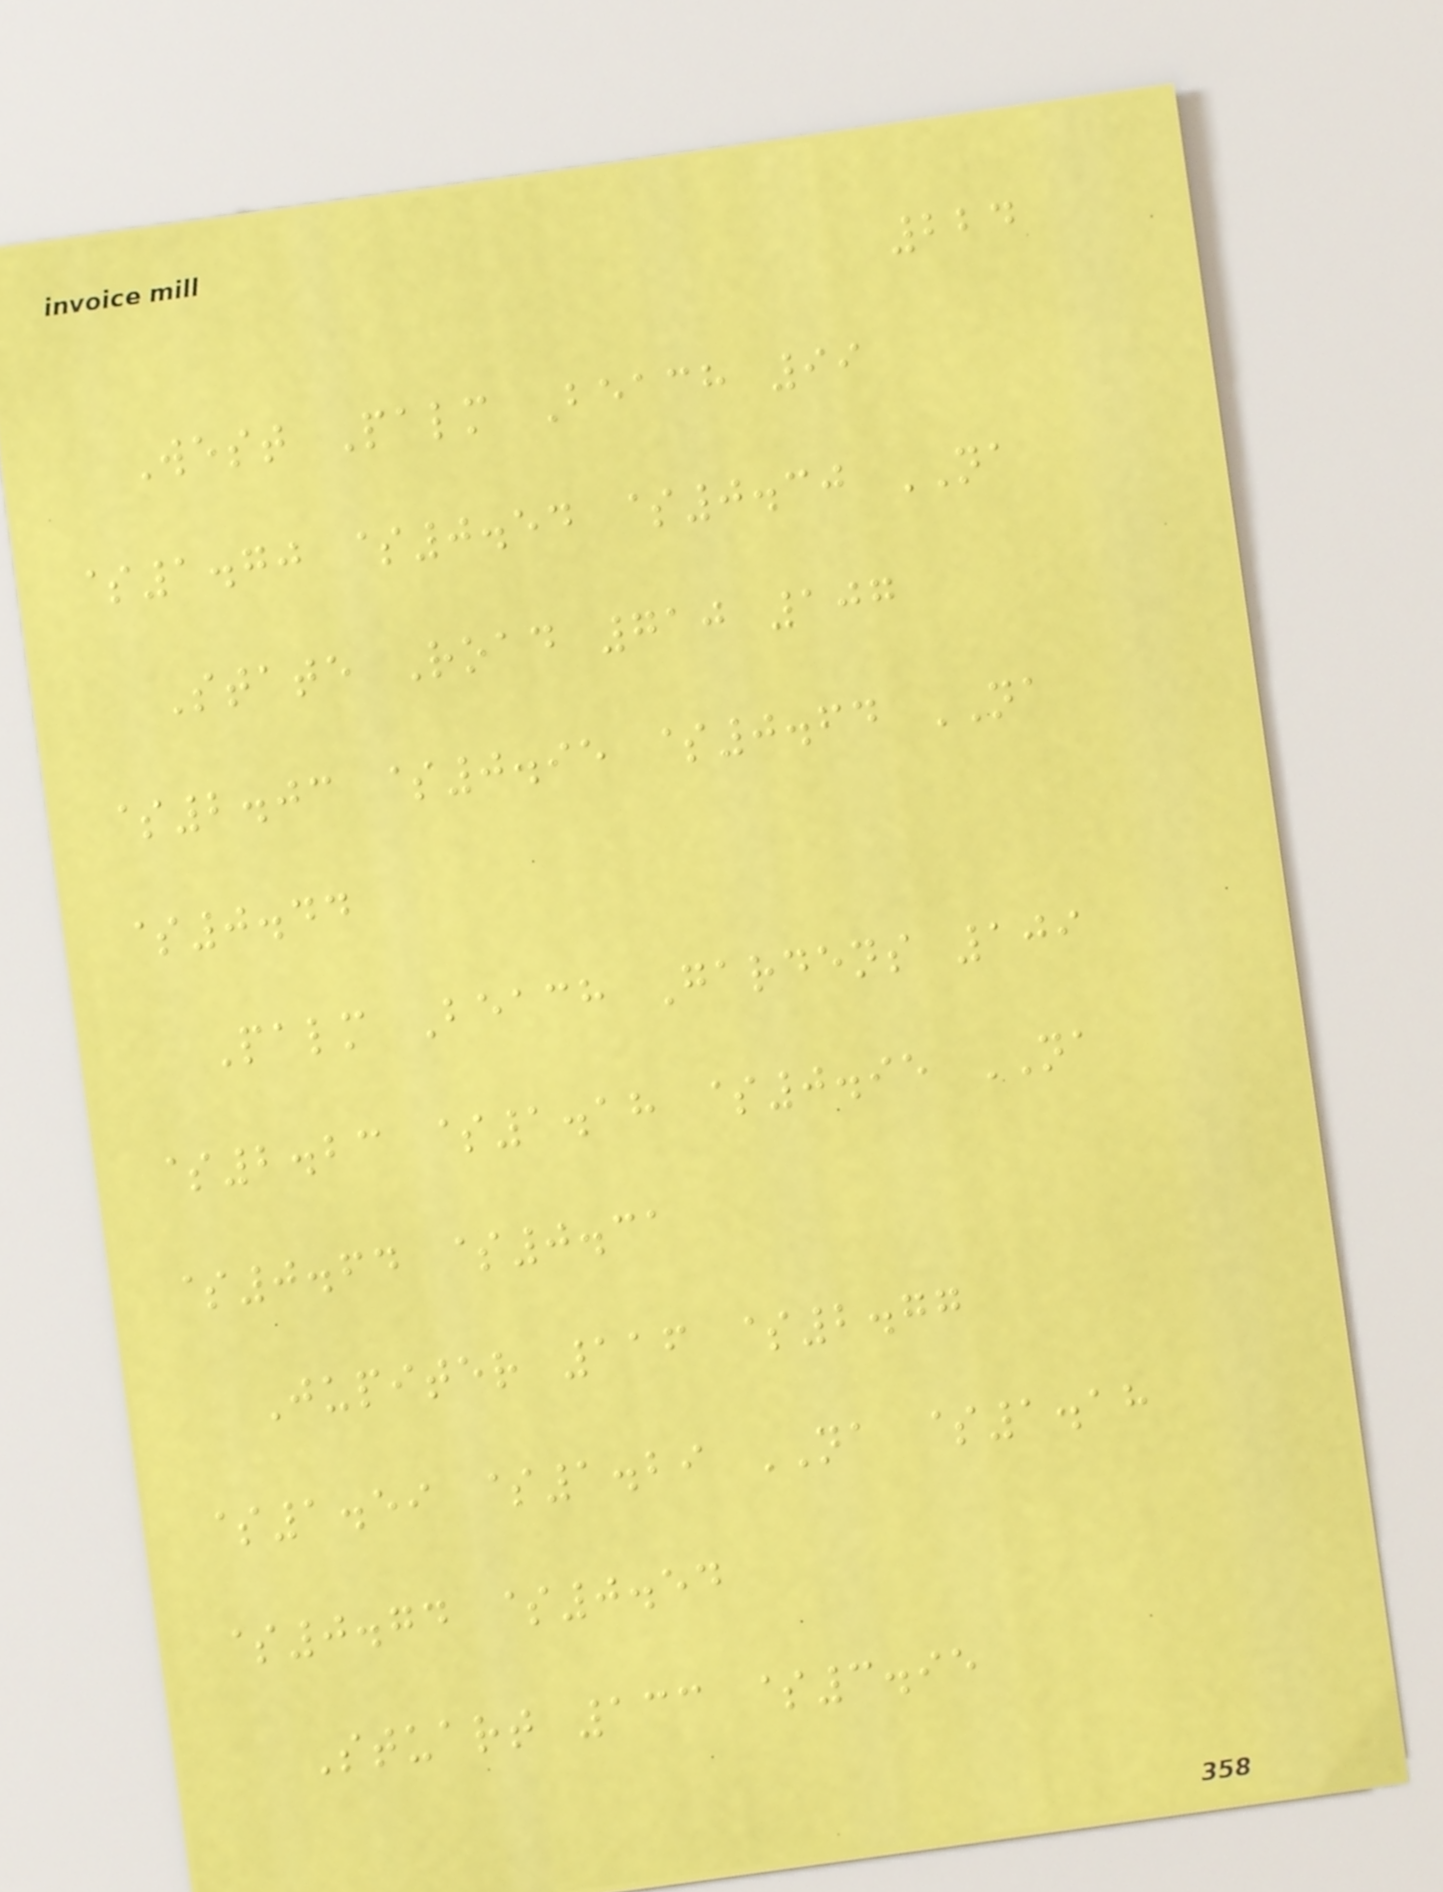224
West Palm Beach 99
$1.70 $0.54 $0.30 NA
State Road 710 107
$2.03 $0.95 $0.64 NA
$0.44
Palm Beach Gardens 109
$2.23 $1.18 $0.95 NA
$0.64 $0.31
Jupiter 116 $2.77
$1.59 $1.29 NA $1.18
$0.74 $0.54
Stuart 133 $3.95
